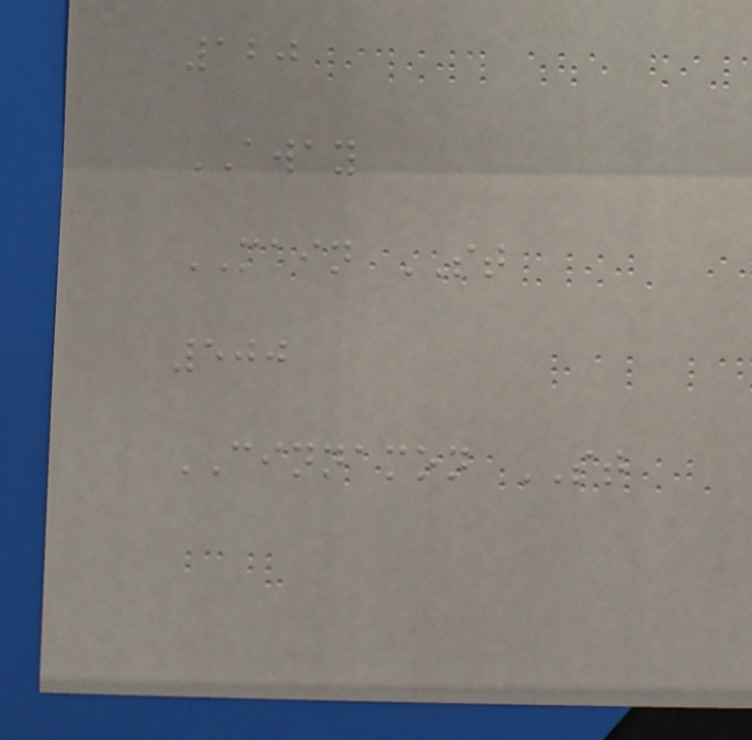120
AWAY
MAIN ST
500
CINNAMON ST
